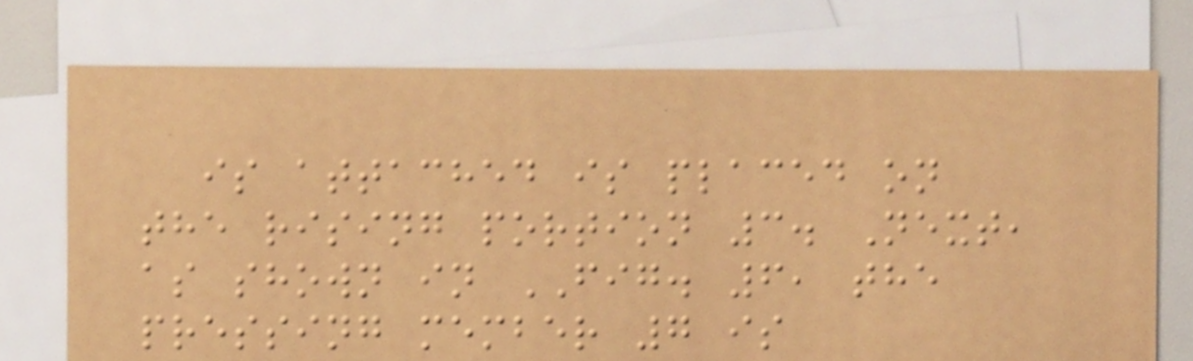is attached is placed on
the rising portion 3. Next,
as shown in FIG. 6, the
pressing member 7 is
